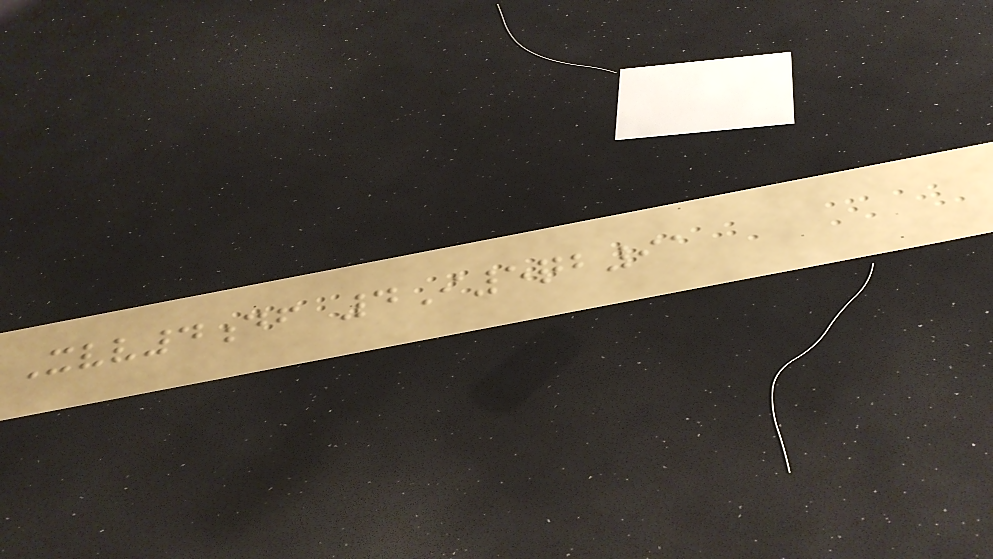Xvv4df 4I5qb91
